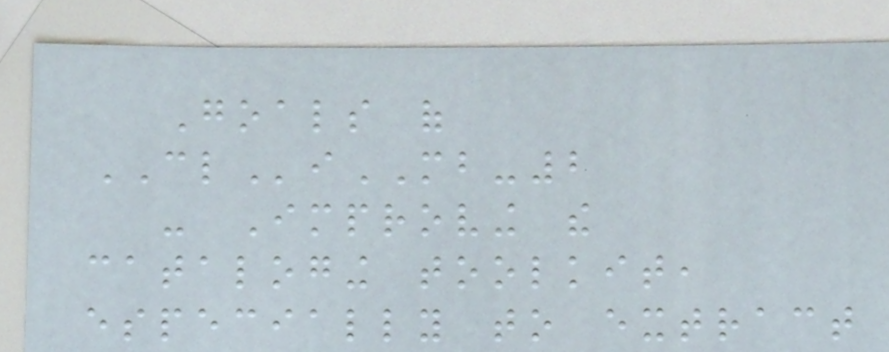Goals of
CLiMB-2
- Improving the
cataloging toolkit,
especially to extract
